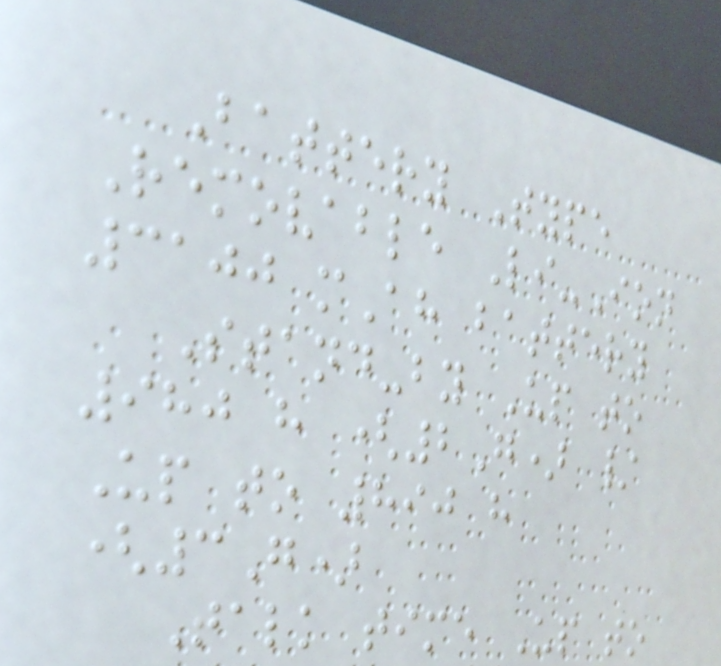Battery Type
Removable Li-Ion
3100 mAh battery
Stand-by Up to
980 h (2G) /
Up to 890 h
(3G)
Talk time Up to
